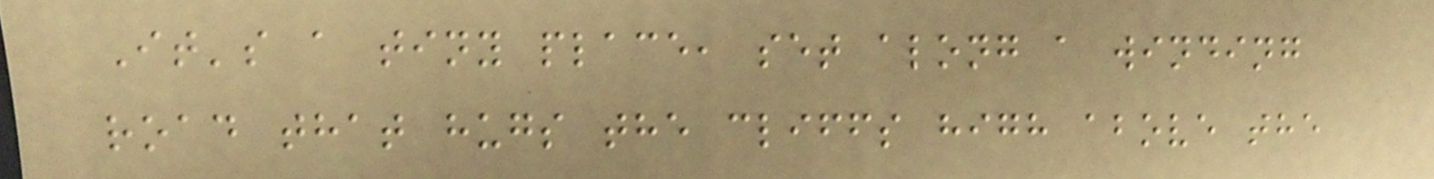It's a tiny place, set along a winding
road that hugs the cliffs high above the
